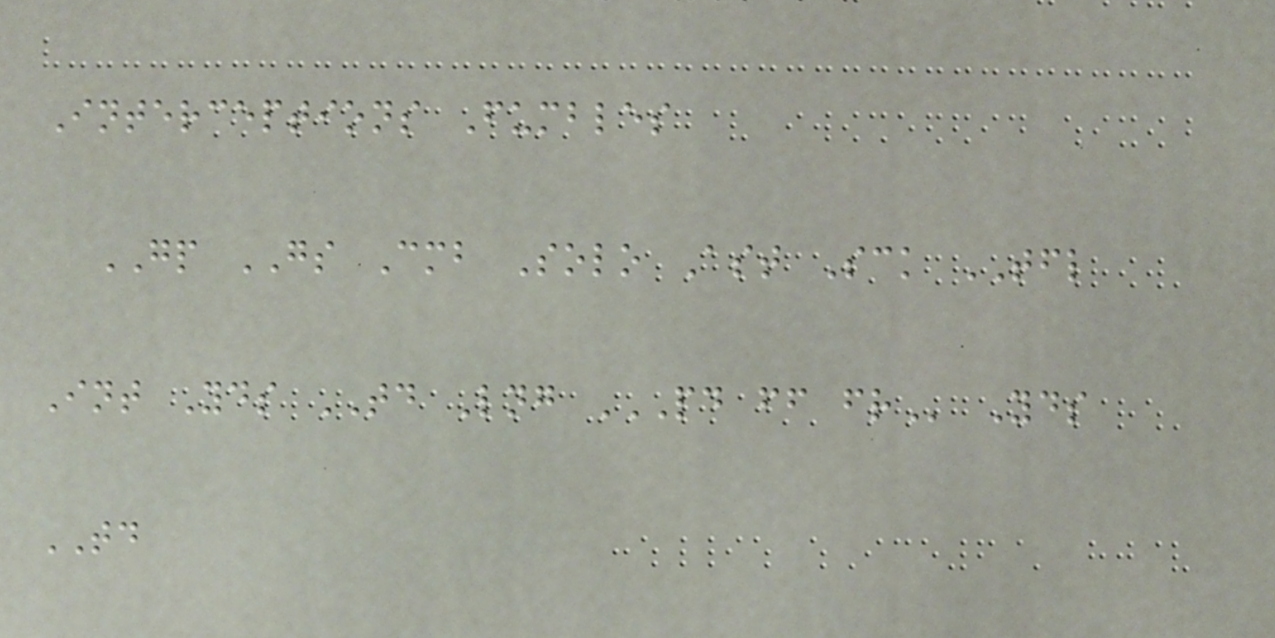Interceptions Fumbles
GP GS Cmb Solo Ast Sck TFL
Int Yds TD Lng PD FF FR Yds
TD
